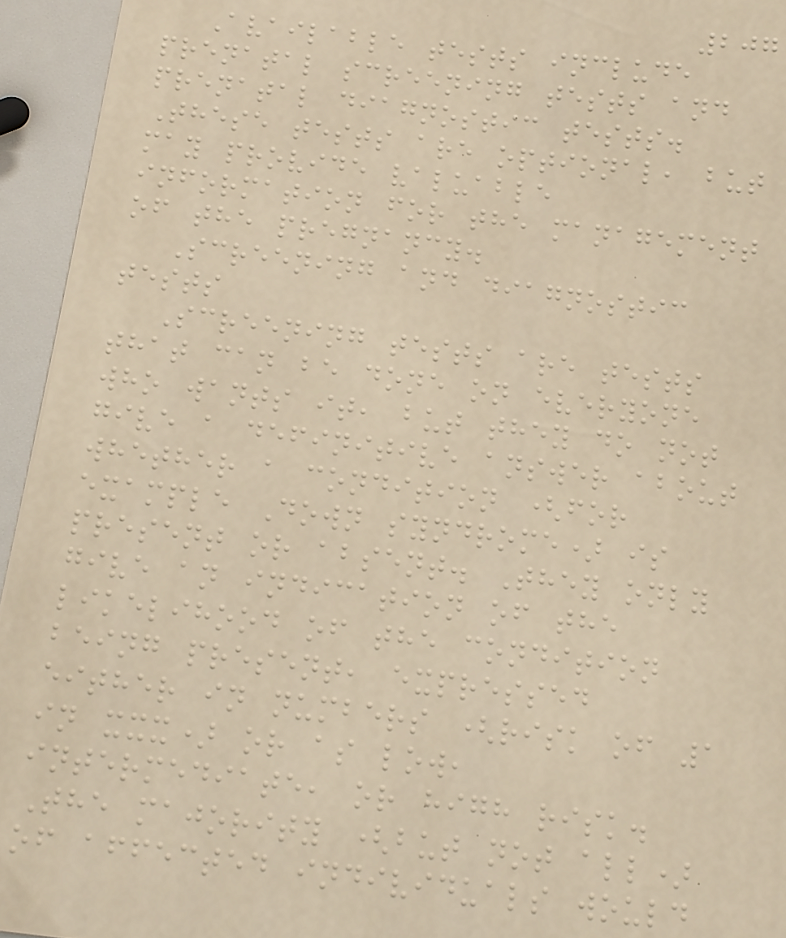207
Available tests include
prenatal screening tests and
prenatal diagnostic tests.
These tests are optional, but
may provide valuable
information for the management
of the pregnancy.
Screening and diagnostic
tests
Screening tests are tests
that can be done on everyone
who wants it, but they do not
give a definitive answer about
whether a condition (for
example Down syndrome) is
present or absent. They only
give an indication of the
likelihood of the condition
being present, expressed
either in numbers (risk of 1
in xxx) or as low,
intermediate, or high risk.
The majority (but not all)
of affected individuals would
